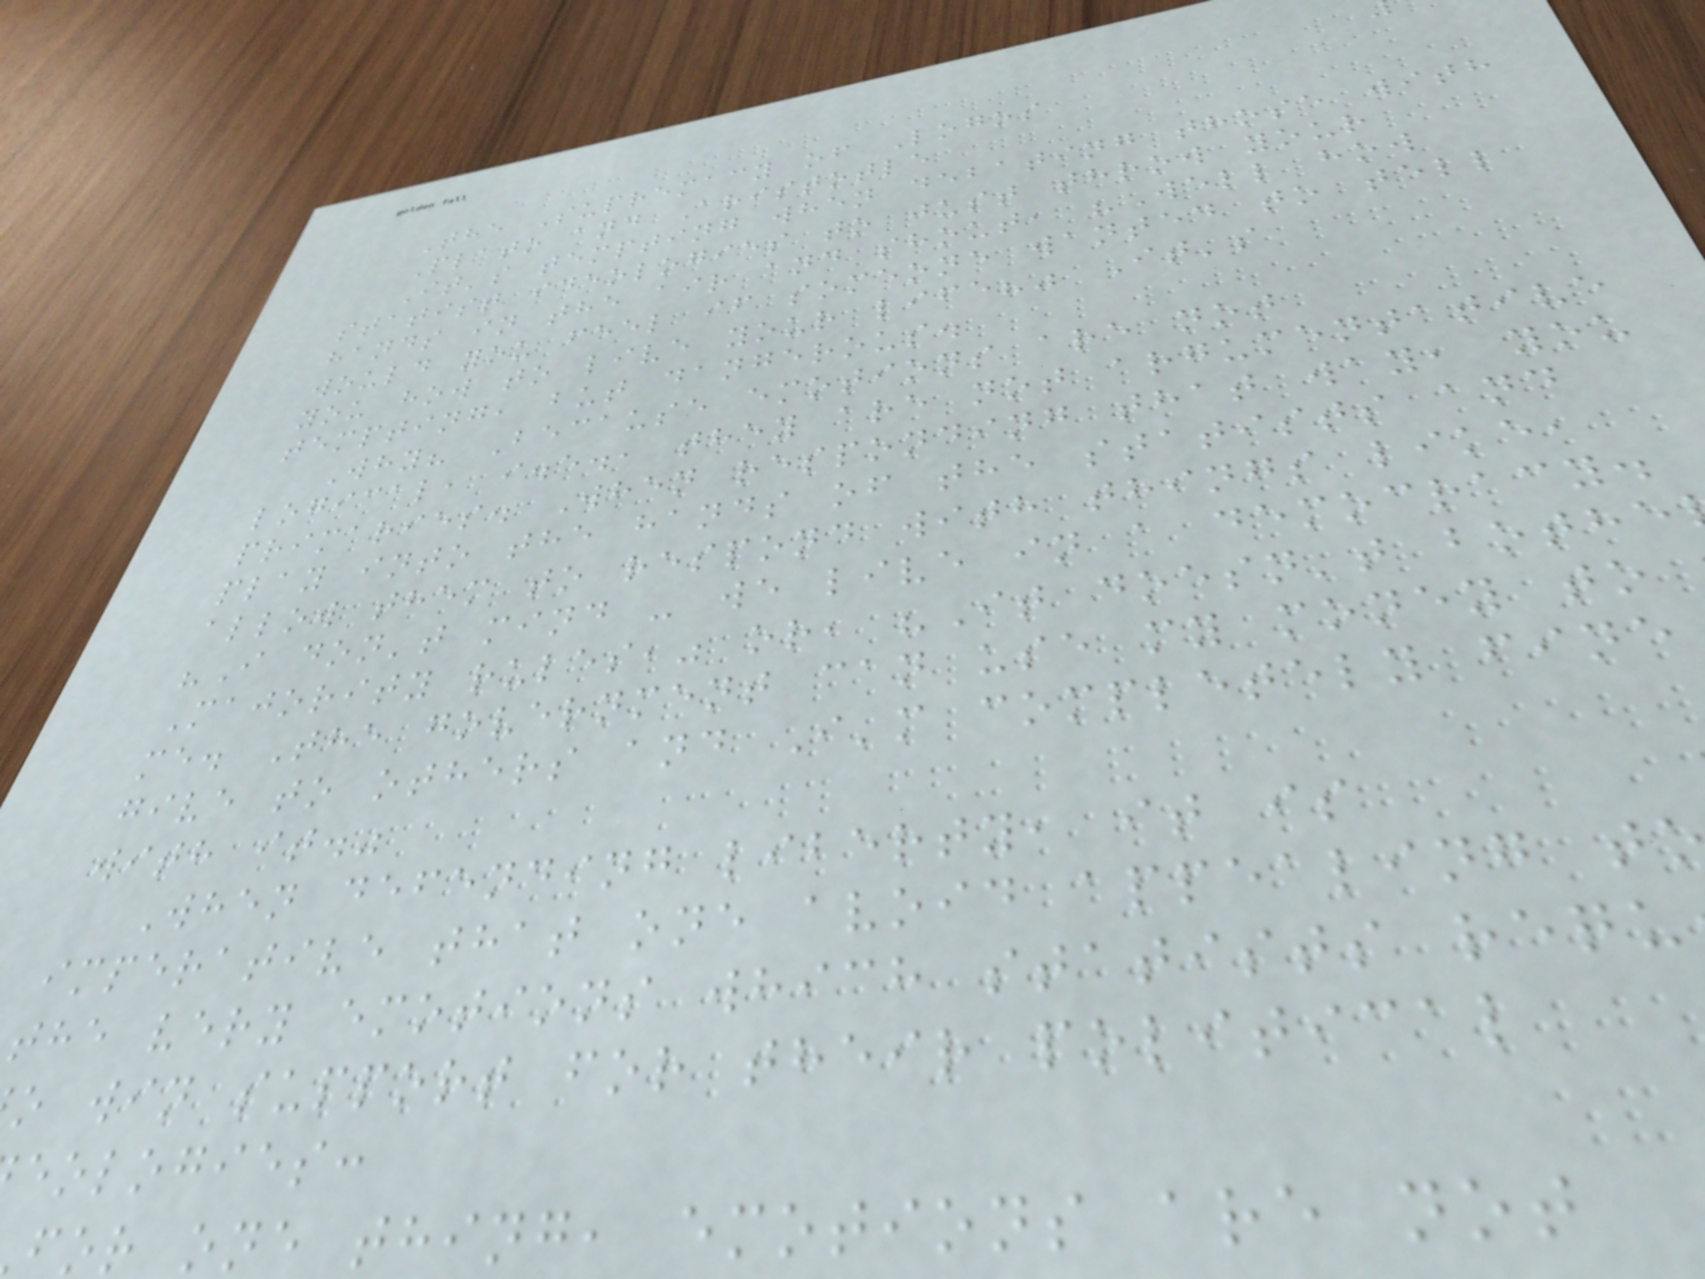The Supremacy of Logos
Plato and Aristotle
It's tempting when debating those with
statist ideologies to just throw your
hands in the air and shout, "Well how
would you feel if someone wanted to tell
you how to live your life?" It's
tempting, but dangerous.
Why? Because emotions are not
logical, i.e., they are not argumentative
primaries. When responding that way, you
play into the hands of the statists and
allow them to respond with things like,
"I don't mind - we live in a democracy.
Majority rules," or, "It doesn't bothe
me. The government can use my money to
give to others and I'm completely fine
with it."
When defending liberty, it is
imperative that one avoid appealing t
the very emotions which statists requ
o win support for their political
eologies:
for one thing, emotions are not
